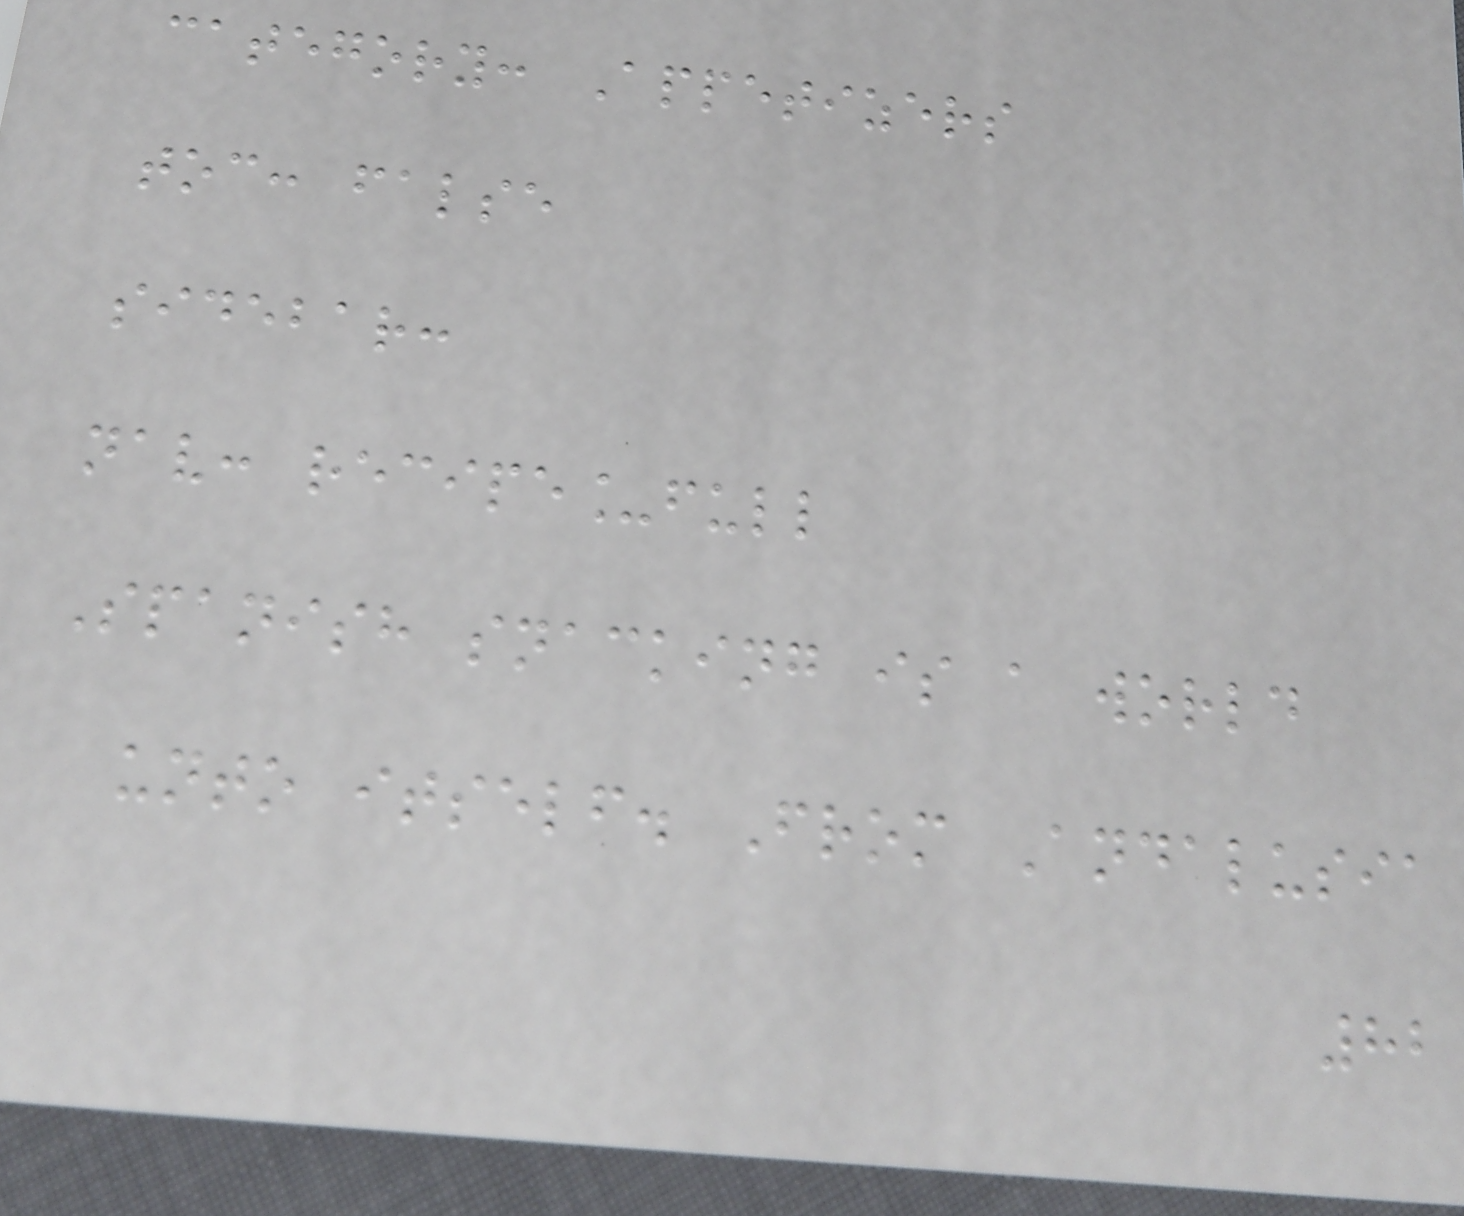category: Appetizers
toc: false
sidebar:
nav: recipe_full
Spanish snacking is a world
unto itself. From Andalusia
82
